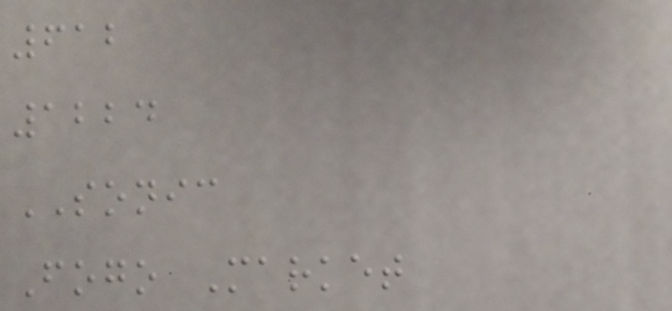612
1224
SONIC
Fogo Market
